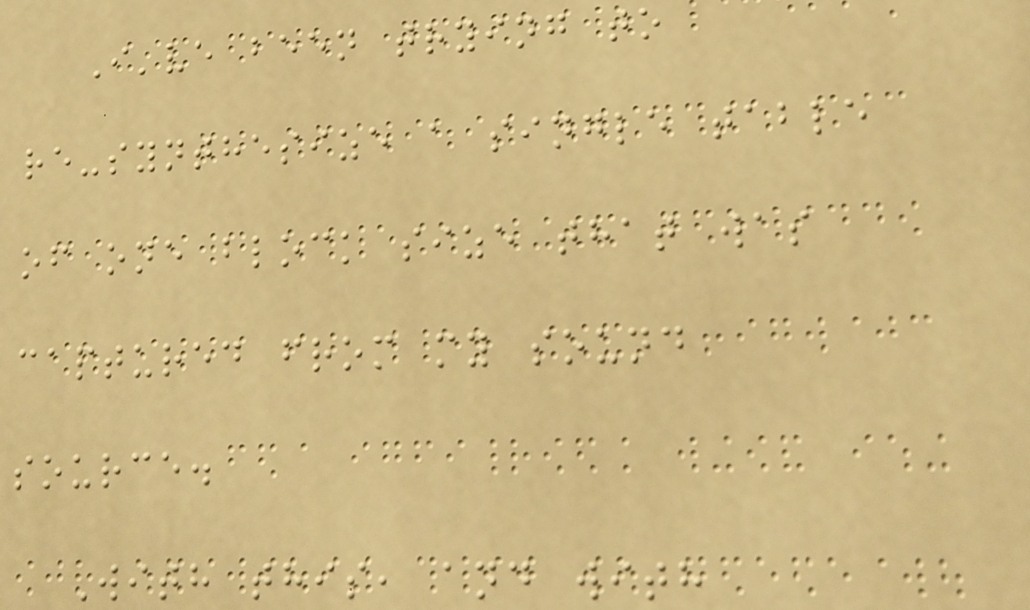I've been trying to
re-synthesize a single table
of one block size that was
captured from my sound
source.
With this, and with
